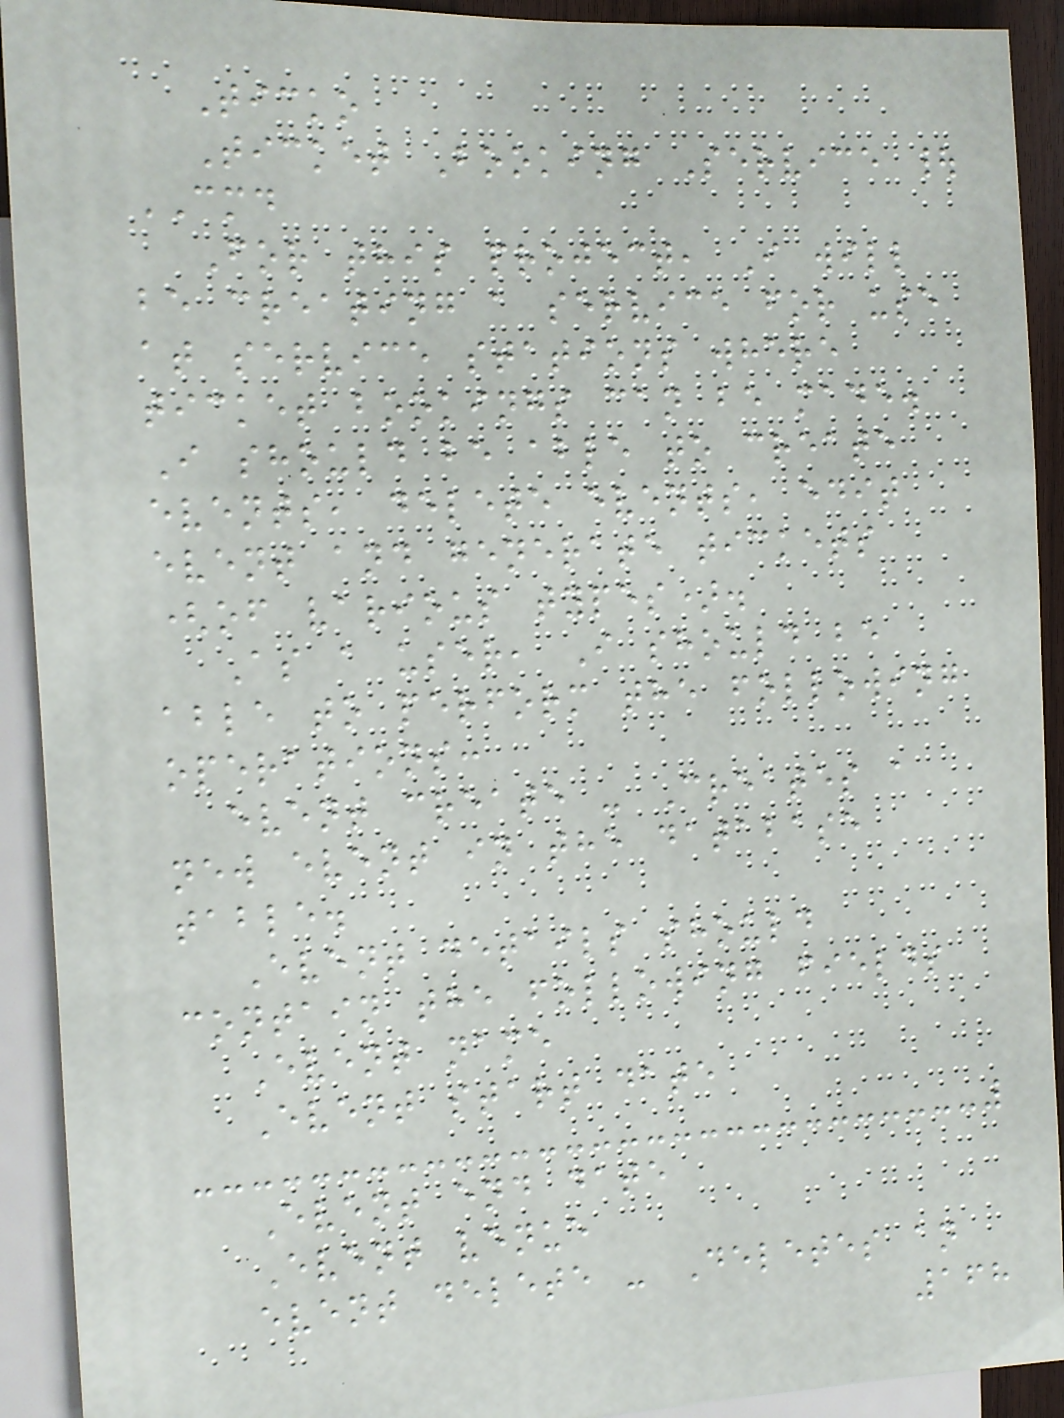Ticko
Ticket Booking Service |
CMD
For this project, I will
be creating a service for use
at service stations where
ticket bookings can be made.
I should be able to create
events, delete events, edit
event and generate tickets
(of various types).
As a user, I should be
able to perform the following
operations:
event create - Creates a
new event in the database
table.
Event details should
contain the following fields
Event name
Event start date
Event end date
Event venue
event delete - Deletes an
168
